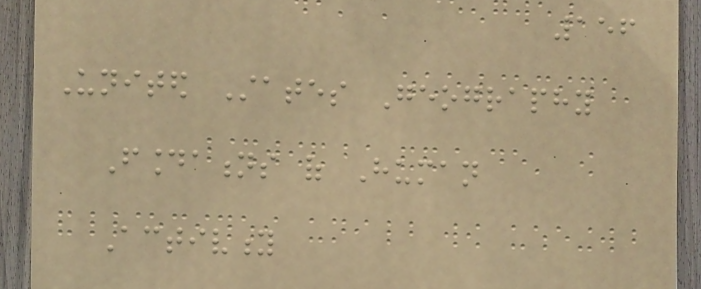156
United States Geography
Foundations of Human
Activity
